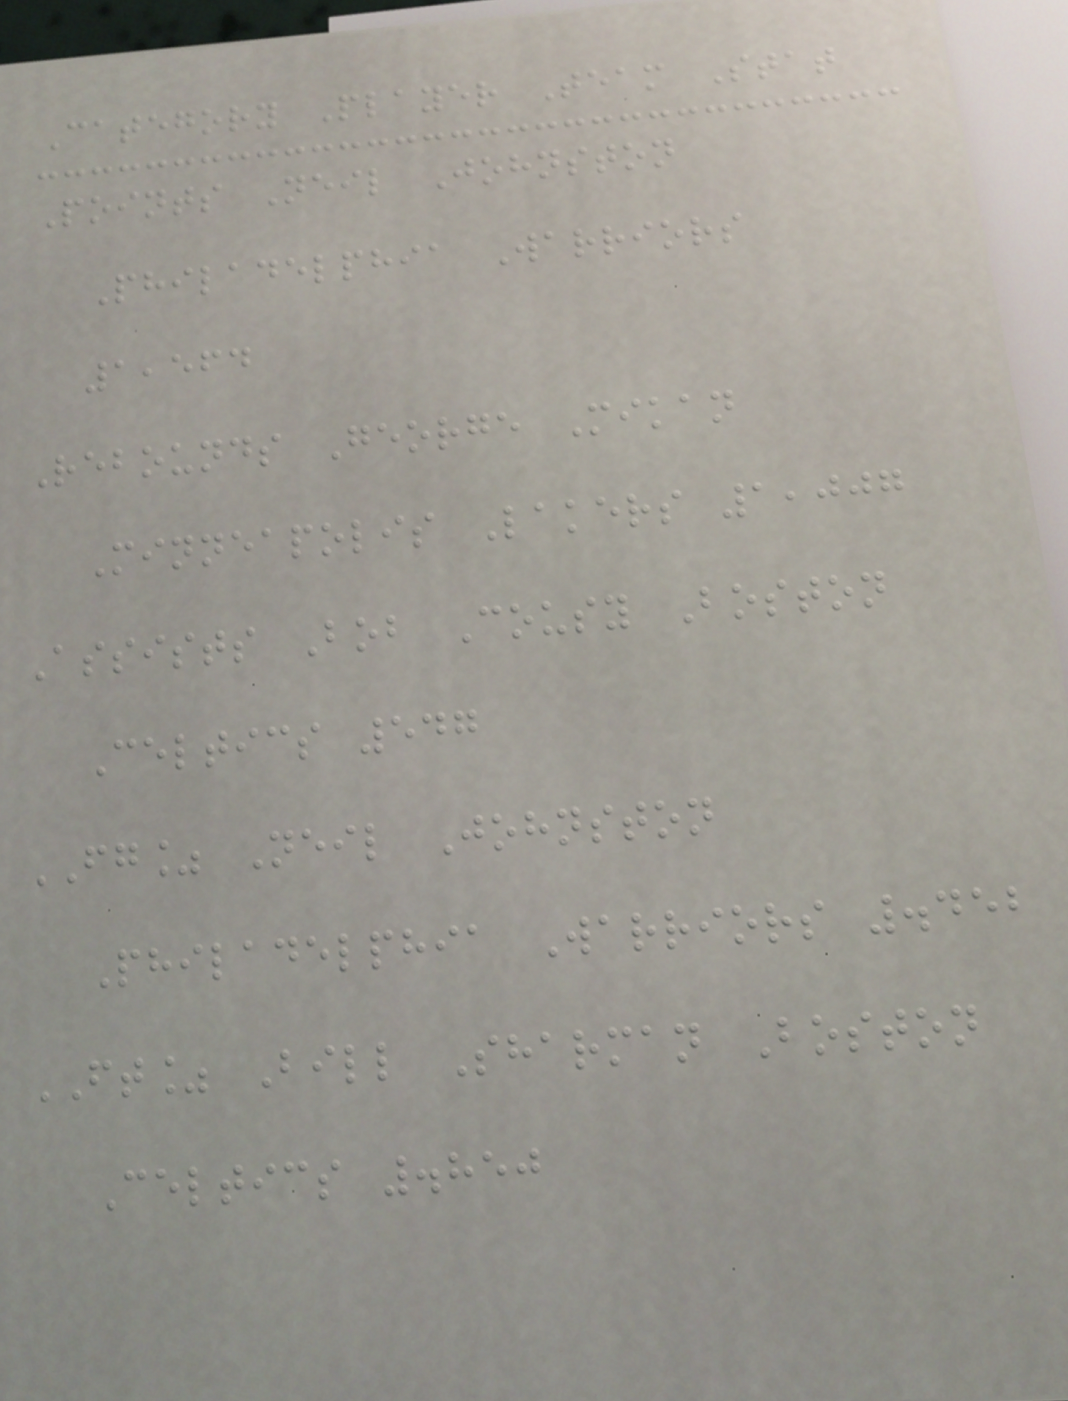Category Player Team Stat
Points Neil Johnston
Philadelphia Warriors
1,564
Rebounds George Mikan
Minneapolis Lakers 1,007
Assists Bob Cousy Boston
Celtics 547
FG% Neil Johnston
Philadelphia Warriors .452
FT% Bill Sharman Boston
Celtics .850
